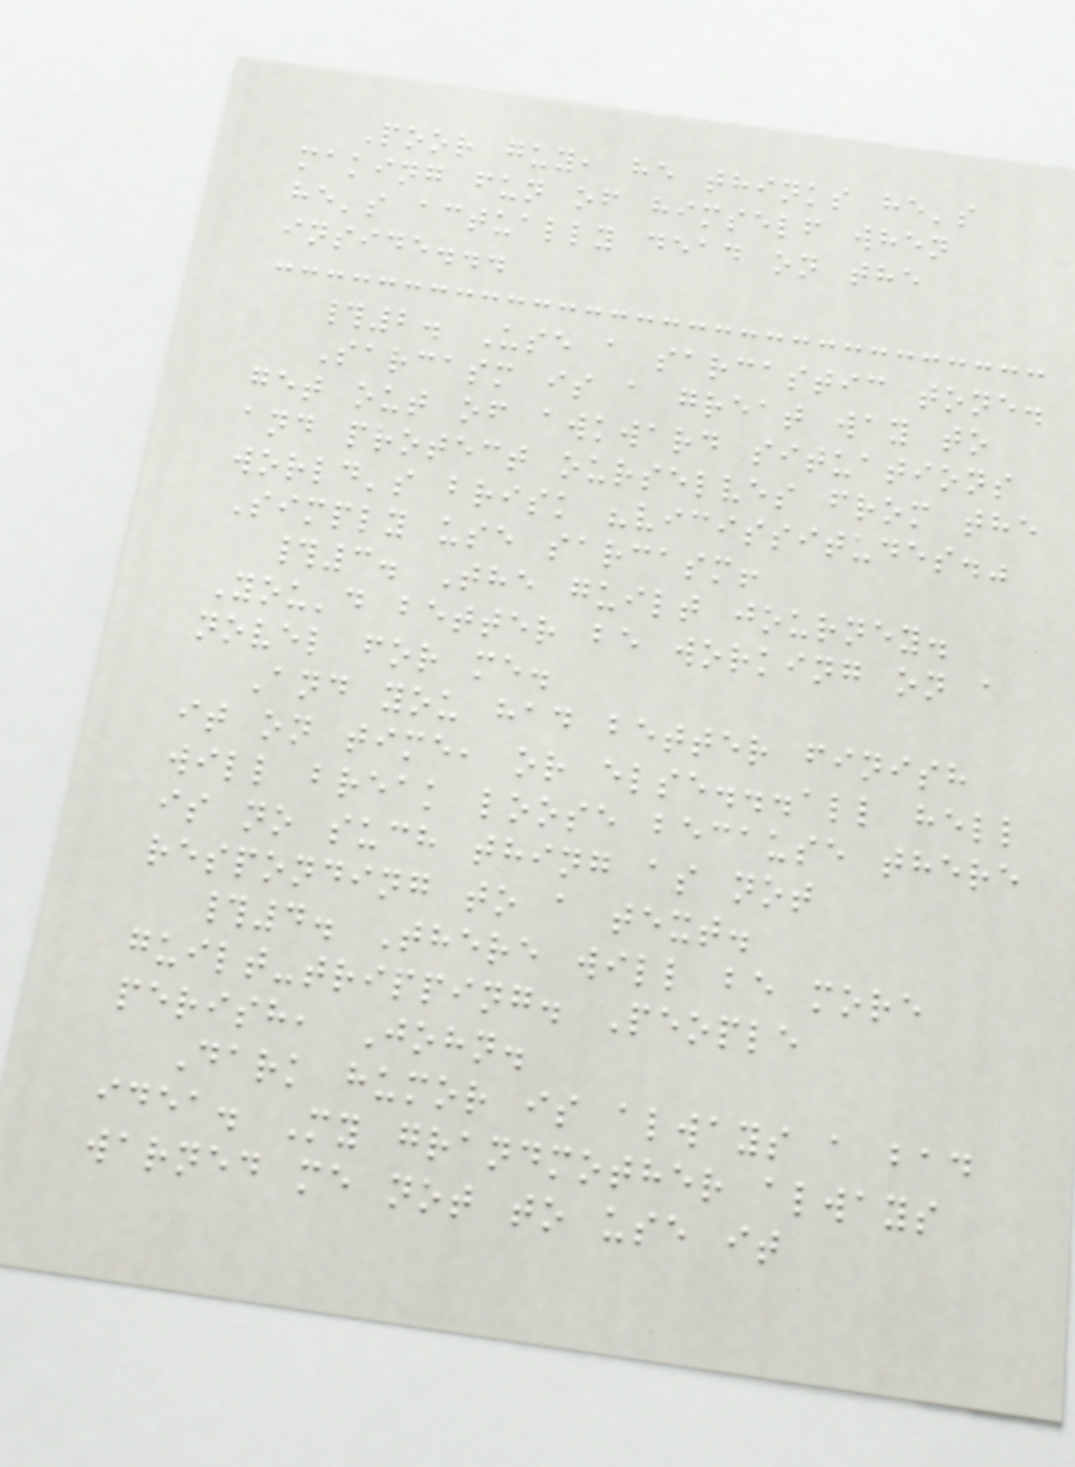Poor guy, he thinks he's
making fun of himself when
he's actually dead on the
inside...
#2. Use a sarcastic tone.
Sarcasm is a great way to
get out of awkward situations
and protect ourselves from the
world's brisk "vicissitudes."
Simply use sarcasm!
#3. The guilt journey.
You'd better be working on a
novel for me.
And you had better finish
it on time, or else...all hell
will break loose because there
is no such thing as not
responding to a text.
#4. There will be more
guilt-tripping. People
perish, John.
Dark humor is always a bad
idea. My grandmother always
warned me not to use it
